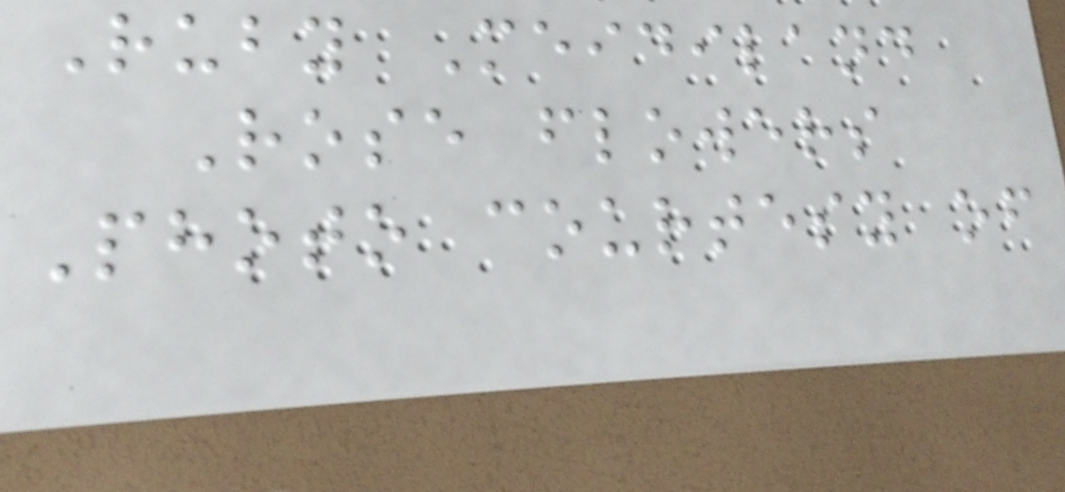Ruby Meidiland
Rose flowers
Photo courtesy of
